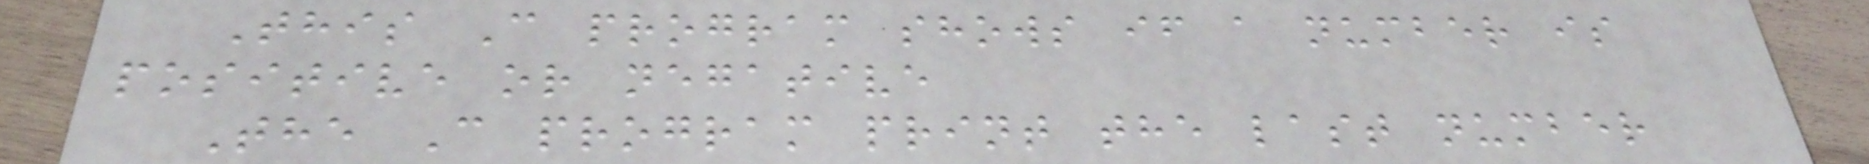This C program shows if a number is
positive or negative
The C program print the last number
